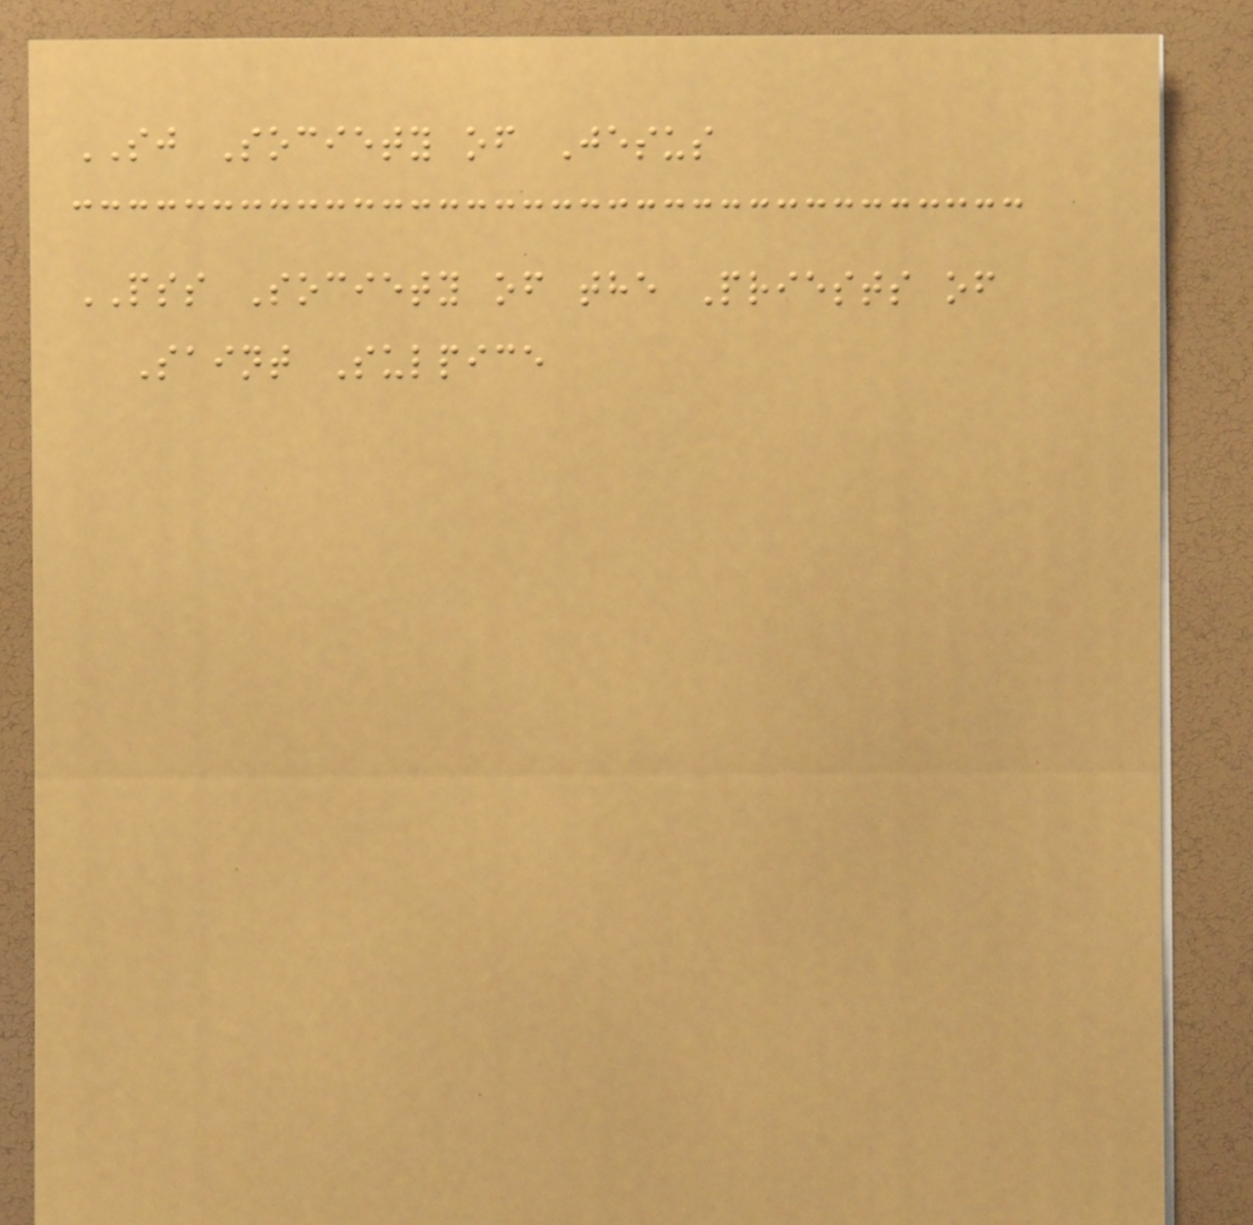SJ Society of Jesus
PSS Society of the Priests of
Saint Sulpice
